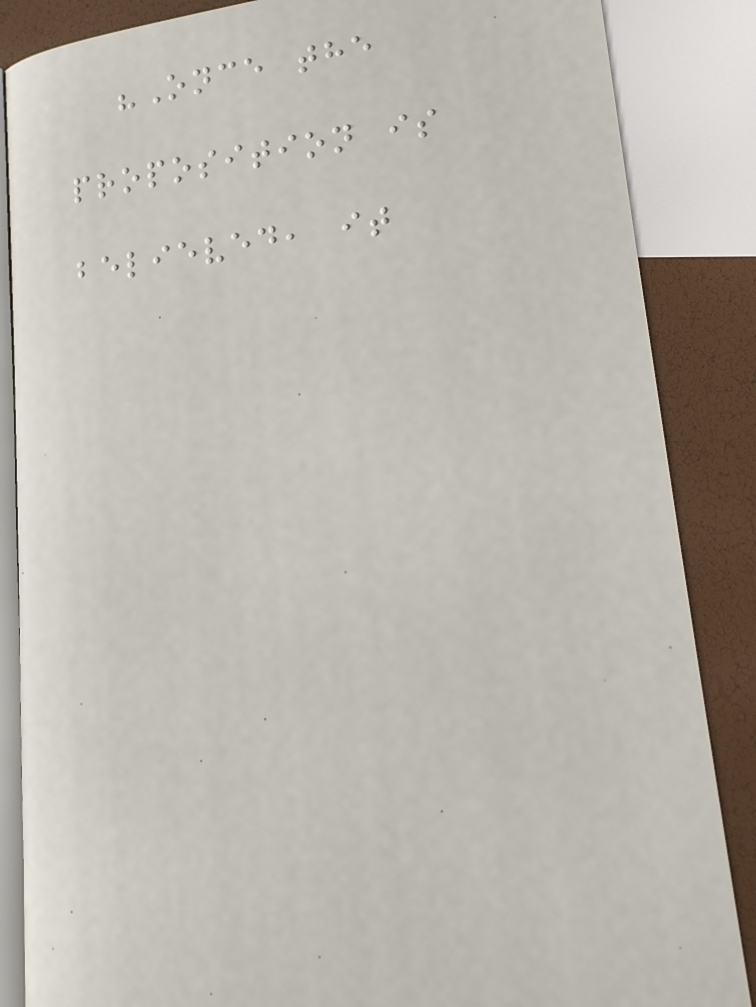"Once the
proposition is
believed, it
